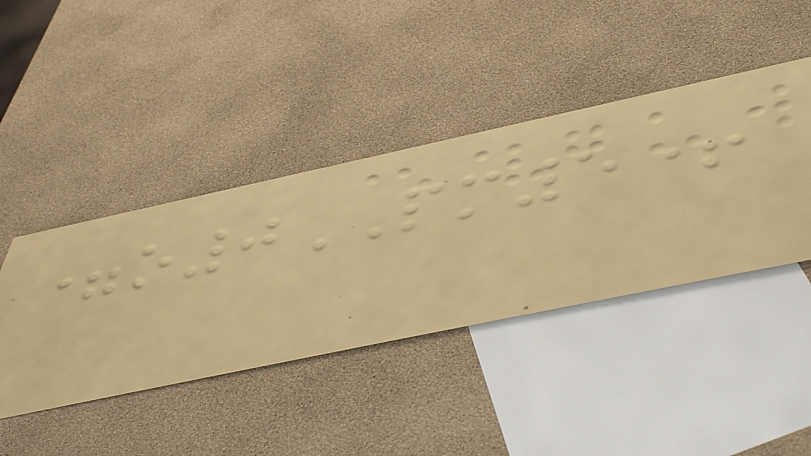=o0PM5+
